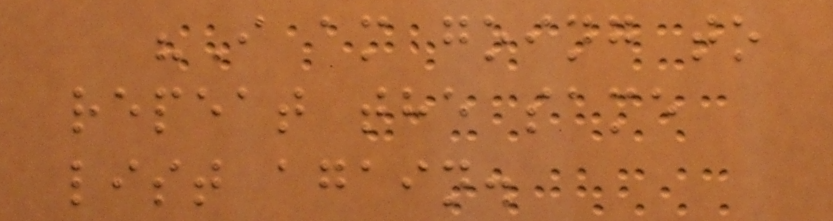"I am going to
repeat the same
list again.
